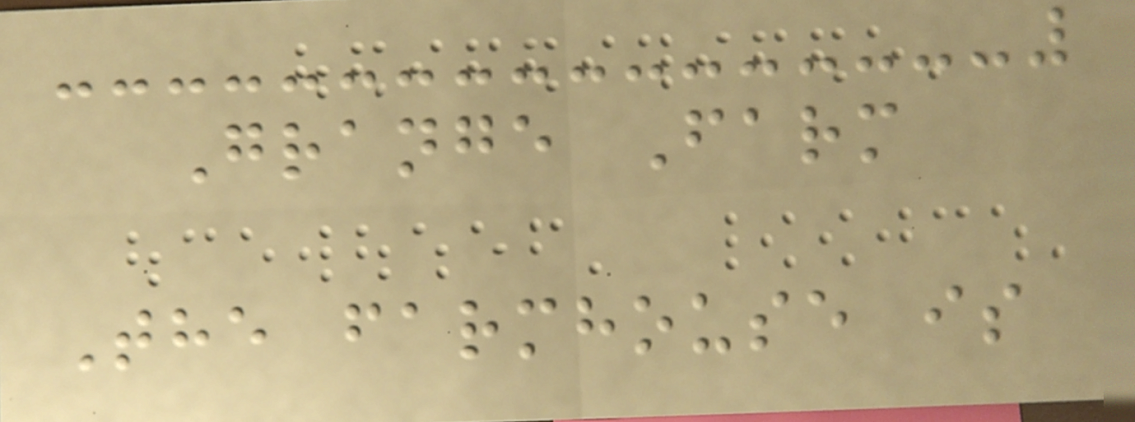Grange Farm
The farmhouse is
